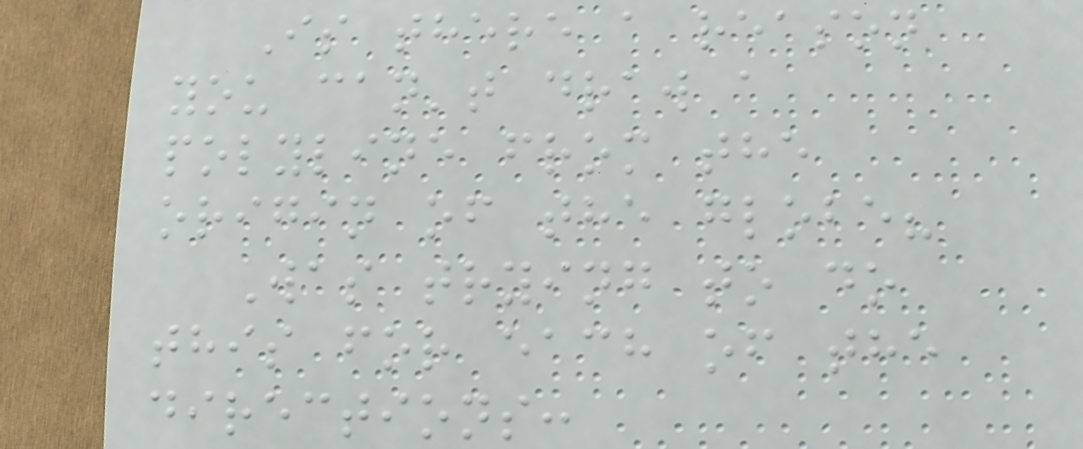Is there a reason
you can't draw a
polyline from the
origin of the globe?
Was trying to do
this for each of the
directions:
